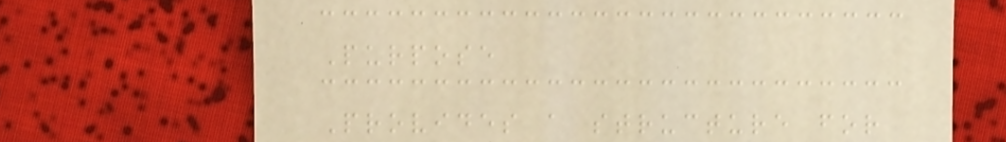Purpose
Provides a structure for
